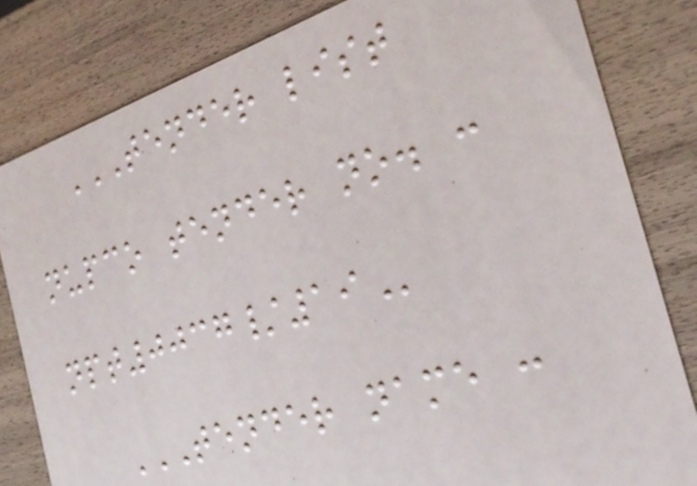TENDER LIST
NUPCO TENDER NO. :
NPT0037/19
TENDER NAME :
